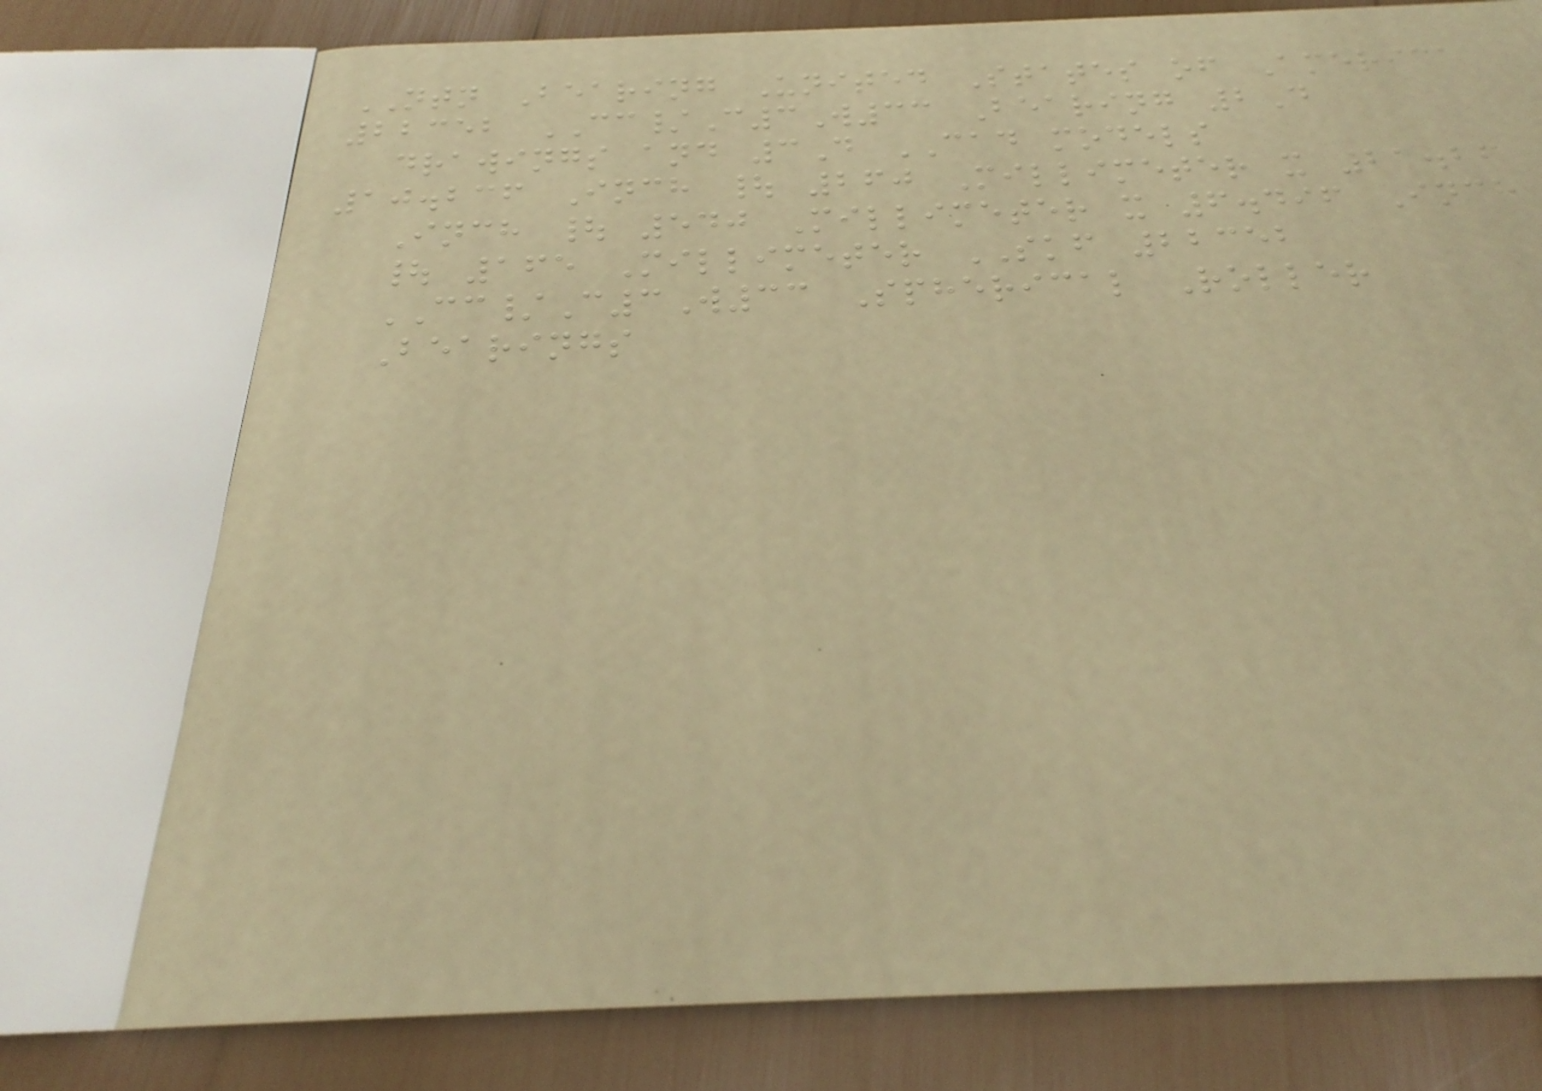NTN Bearing United States of America
22352 CC/C3W33 Bearing 2D
drawings and 3D CAD models
10.236 Inch | 260 Millimeter x 21.26
Inch | 540 Millimeter x 6.496 Inch
| 165 Millimeter SKF 22352
CC/C3W33 Spherical Roller
Bearings
